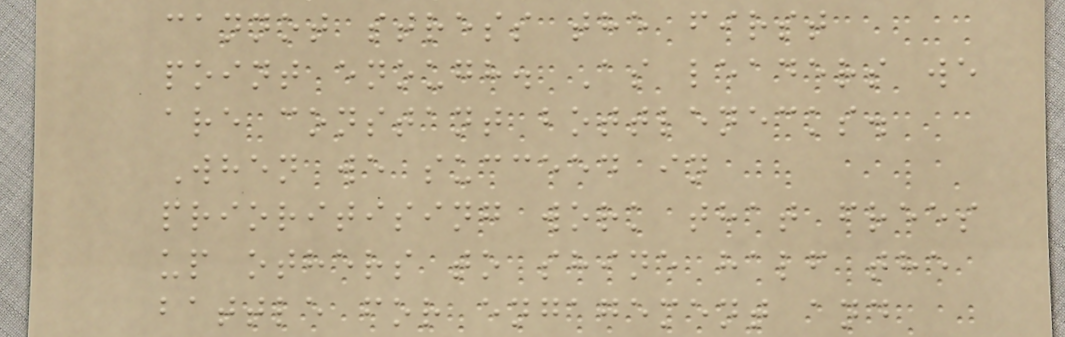cannot stress the first
point enough. As leaders we
are constant bottlenecks.
When we succeed in
prioritising work that frees
up others to shine half the
battle for engagement and
